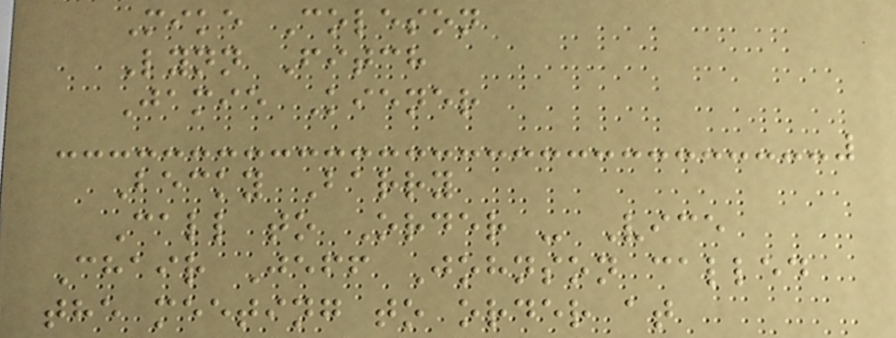Mike Coleson
Lynn Fitch
Jamie Kiener
Becky Barry
Call to Order - Vice
Chair Jeff Johnson called
the meeting to order at
